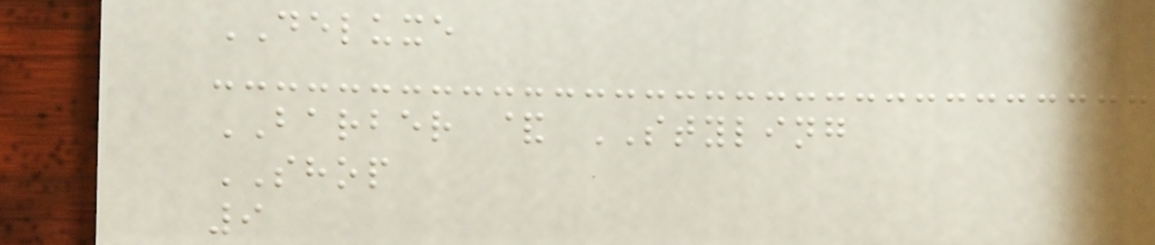DELUXE
BARBER & STYLING
SHOP
9
